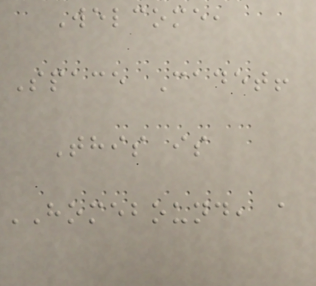Welcome,
Space Cadet!
This is
HOMEBOUND, a
